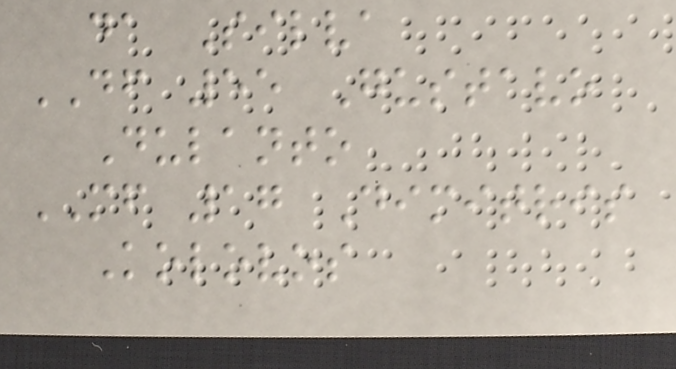da Silva
DF 55 Gustavo
Dulanto
MF 17 Dimitris
Kolovos
